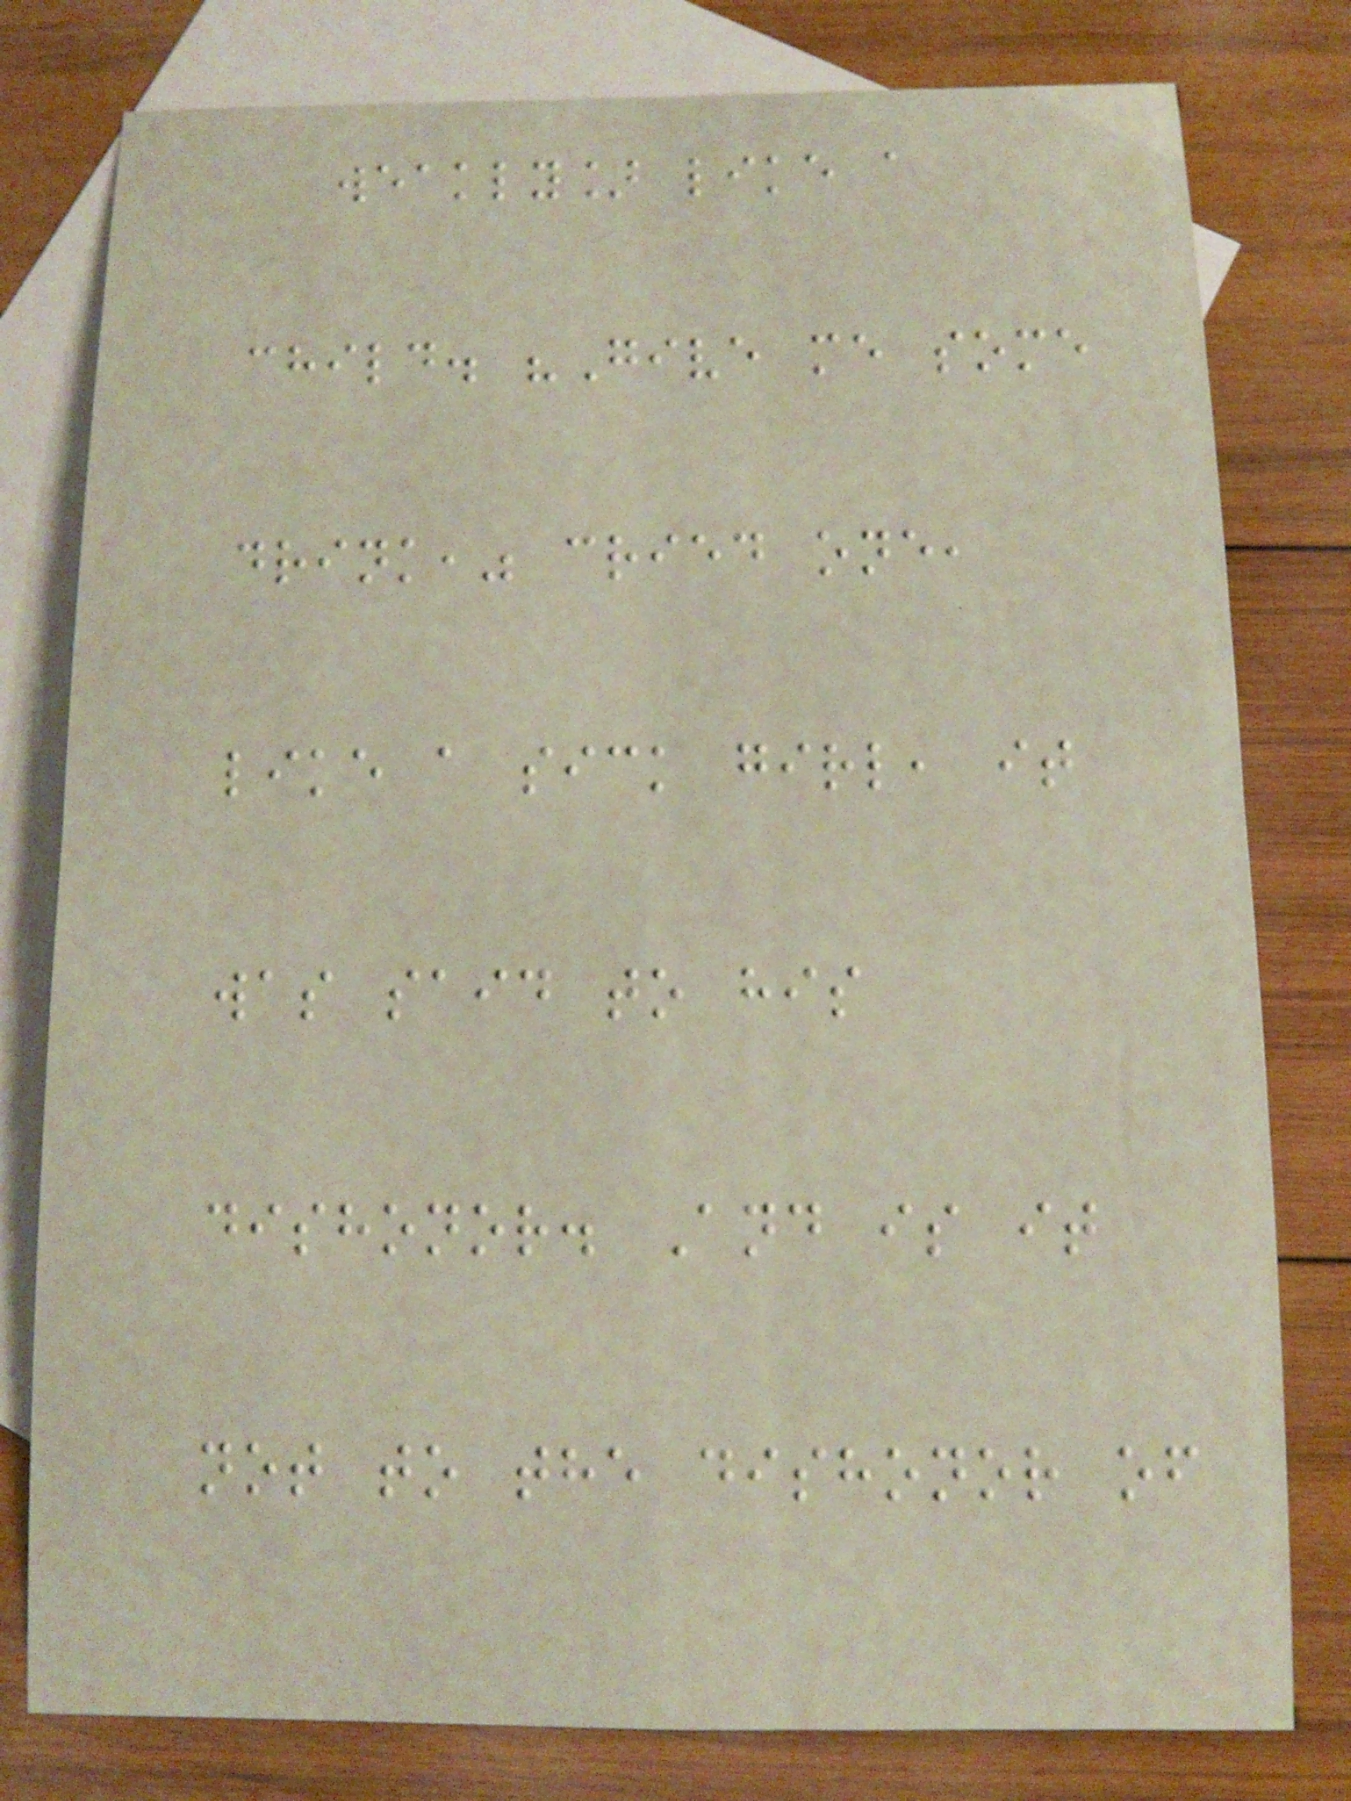weakly] like a
child. "Give me some
drink," cried one,
like a sick girl, it
was said to his
dishonor. And is it
not to the dishonor of
